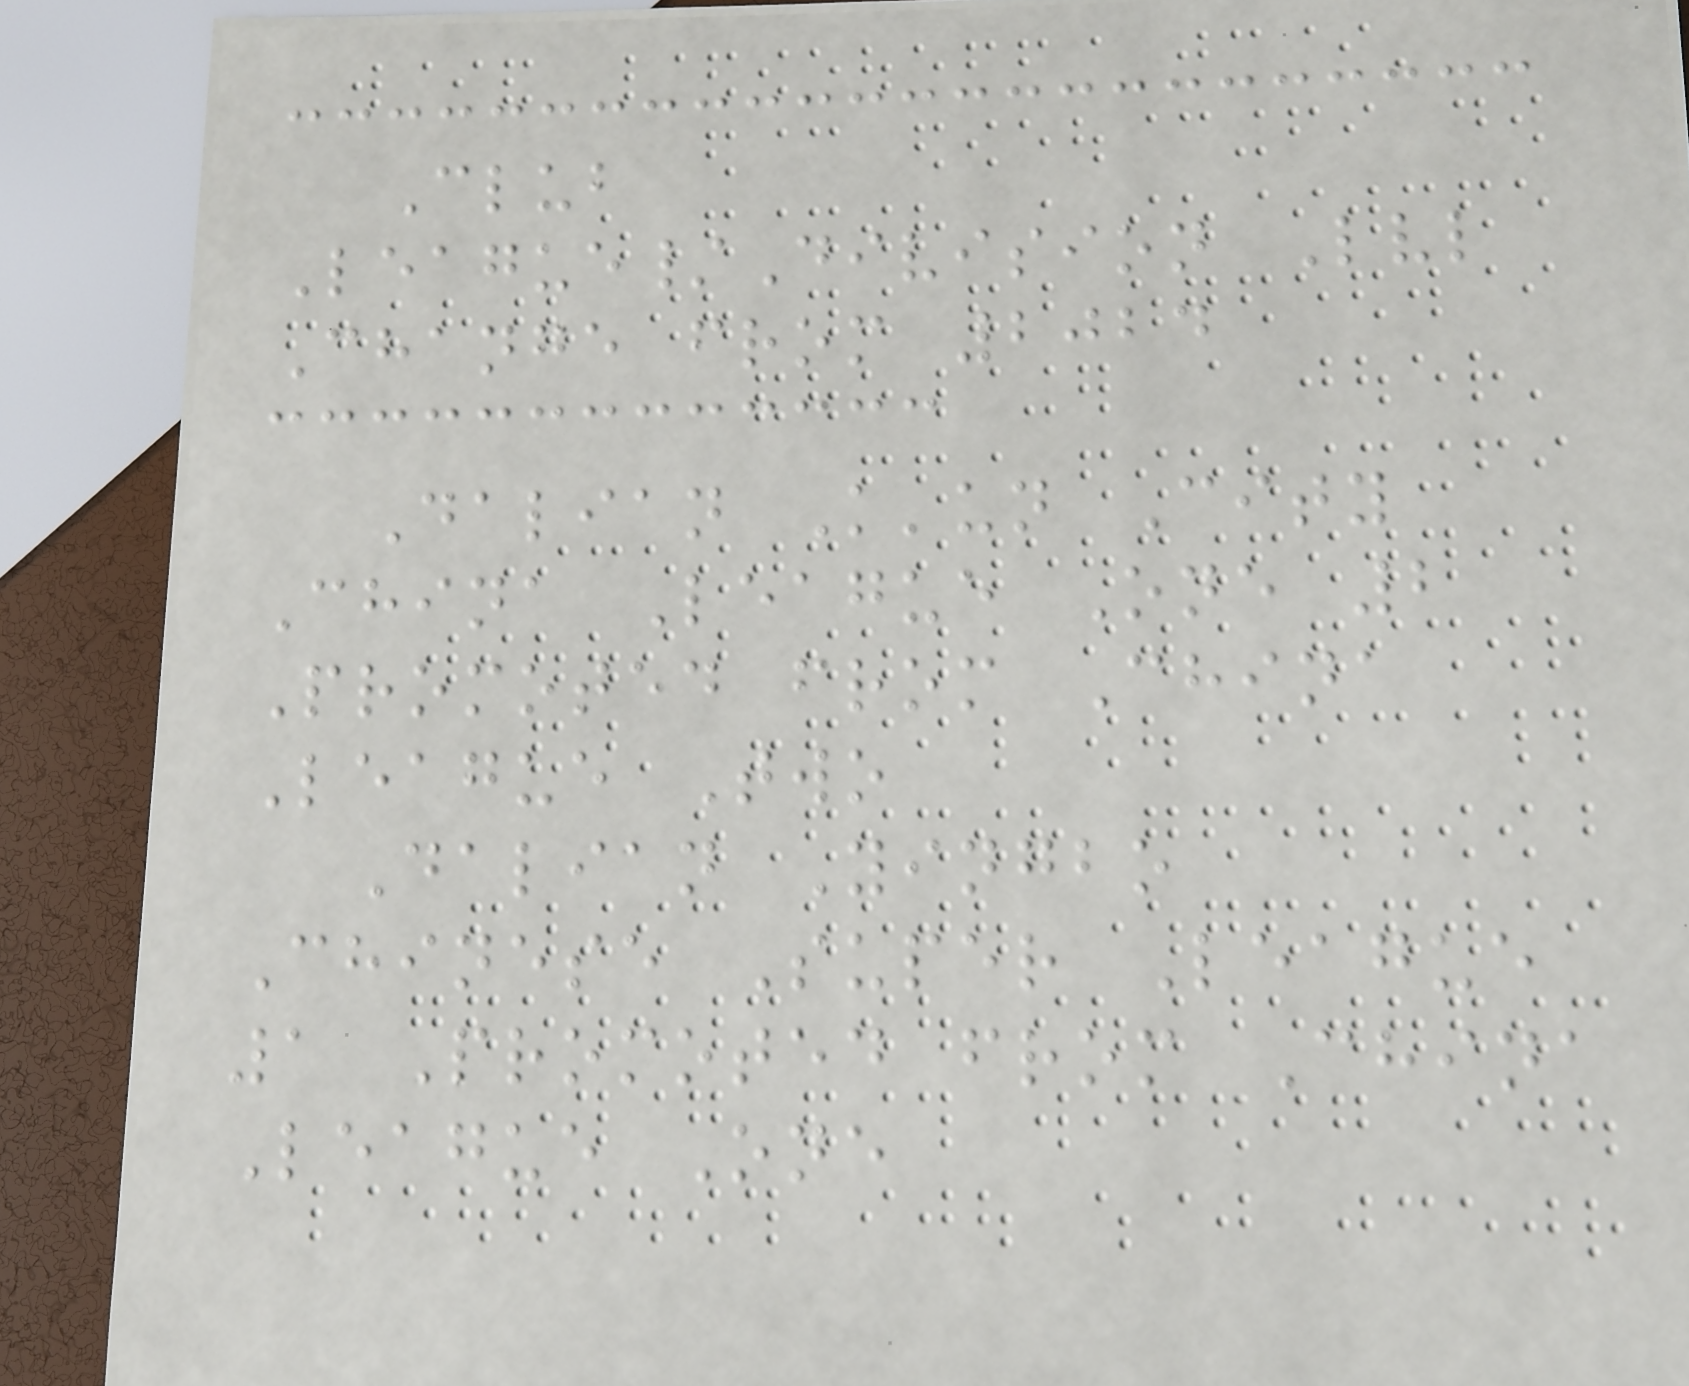Club
League/Division Lvl
Change from 2024
Dalian K'un City
China League One 2
Promoted from China
League Two
Dalian Yingbo
Chinese Super League
1 Promoted from China
League One
